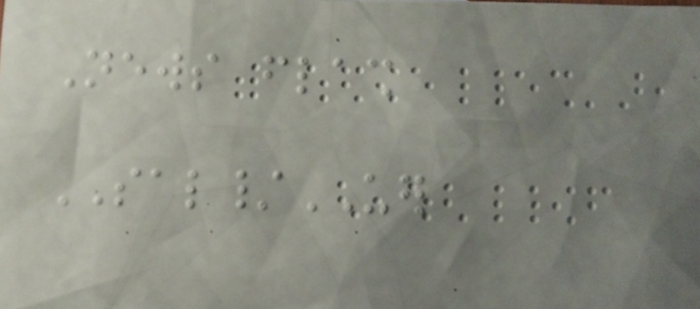News flash
SAL/UER
